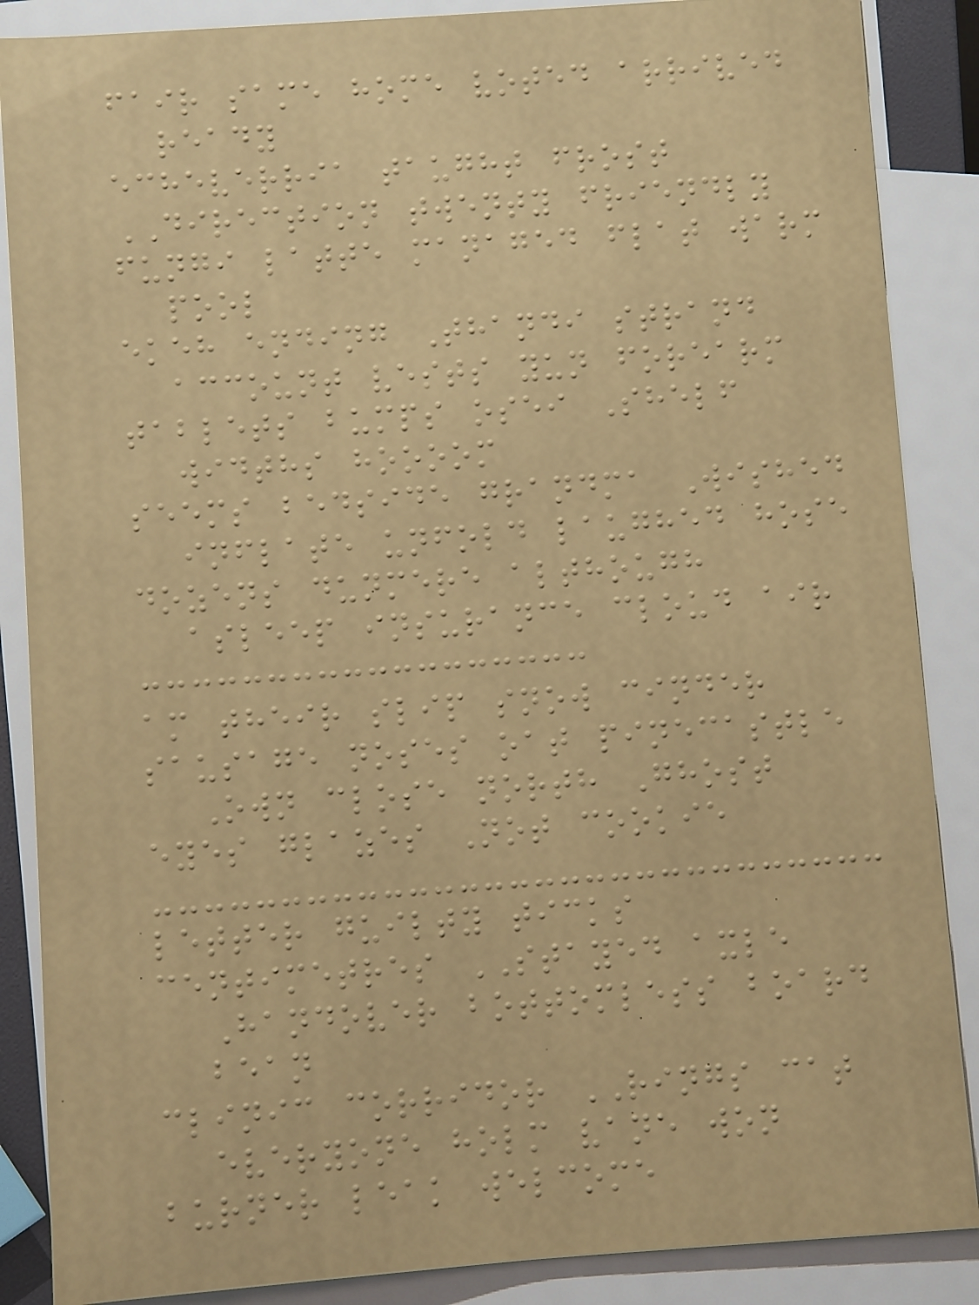fair same home voted arrived
ready
echeverria taught frost
DIRECTION twenty friendly
fungi latte managed flat warm
pool
ekeh ending Thandi strand
account vests yun forearm
tablets bumps osei Shelf
widths hoooom
seems bedside grandma Wished
inflate unfold laughed hose
dozens dunmere although
asleep insurance cloud air
am their slip snow cinder
sausage noses oat pinecastle
Own close north Ghost
eyes glazes Not cookie
letter guilty ticks
centimetres STAYED axle
Handover bottomless board
bean
clinic corridor RINGS cat
everyone holm vane won
burner leak welcome
